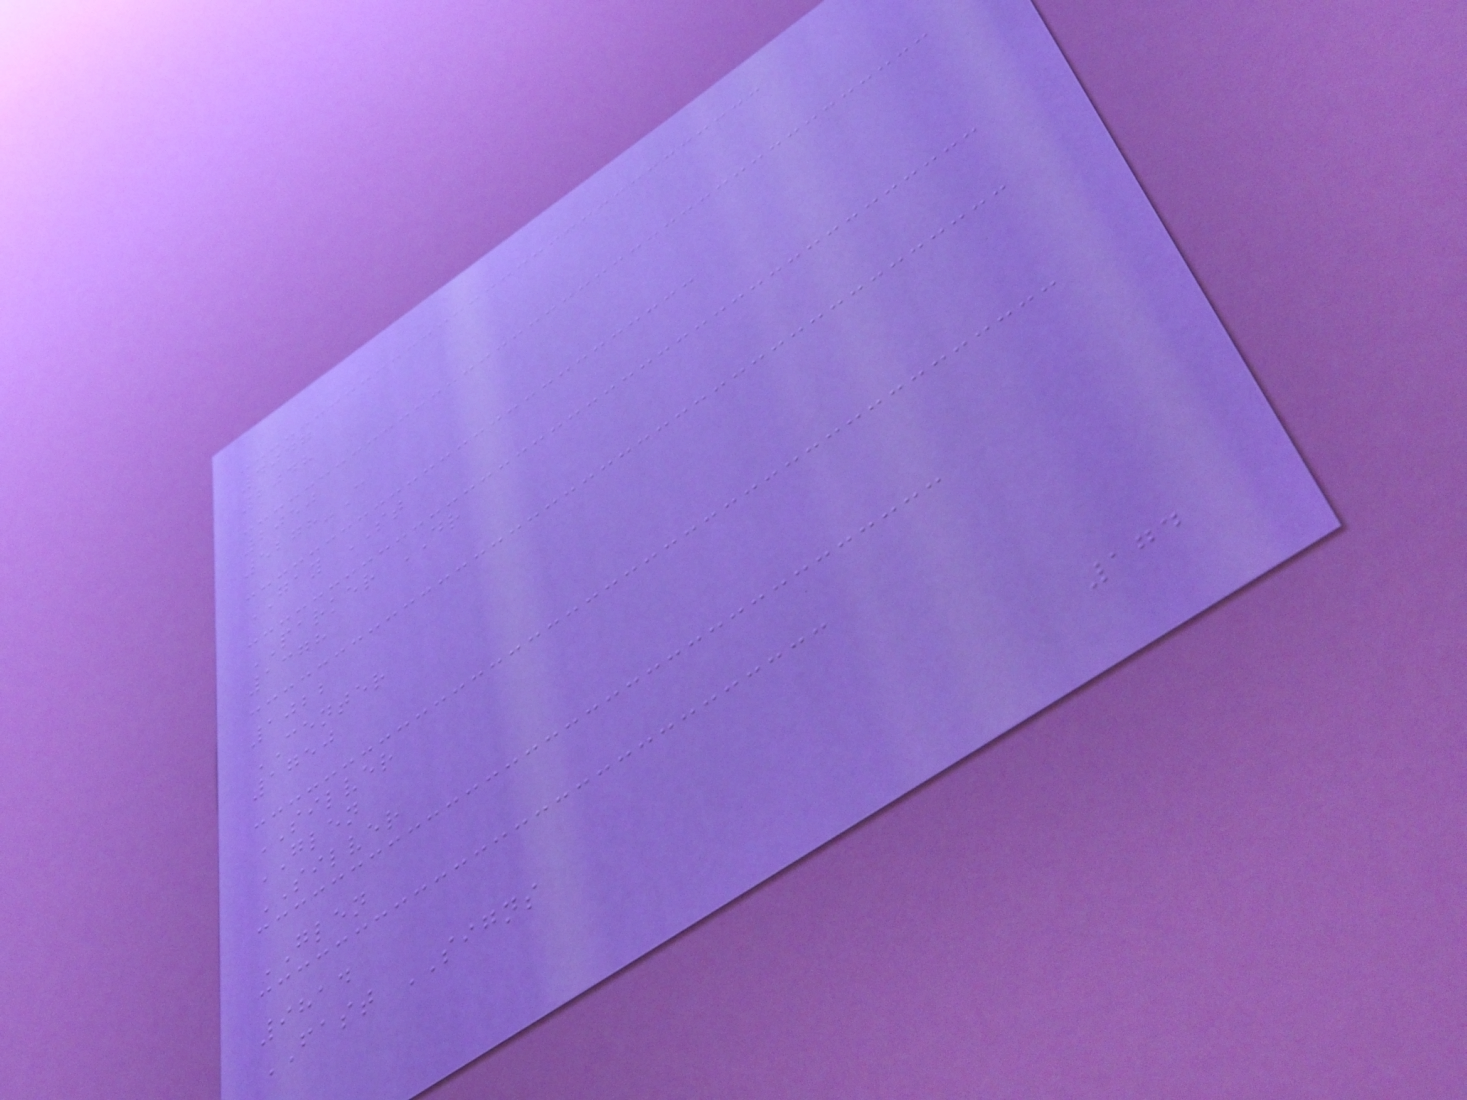4047
2048
2050
5278-C
GAY ST
PARKER DR
1378
1022
CENTER
1750
SILVER
GLEN
SILVER
GLEN
9814
FAST SIGNS
174
